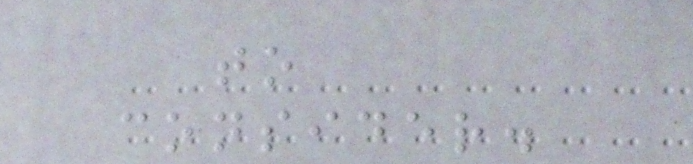to
consider.
